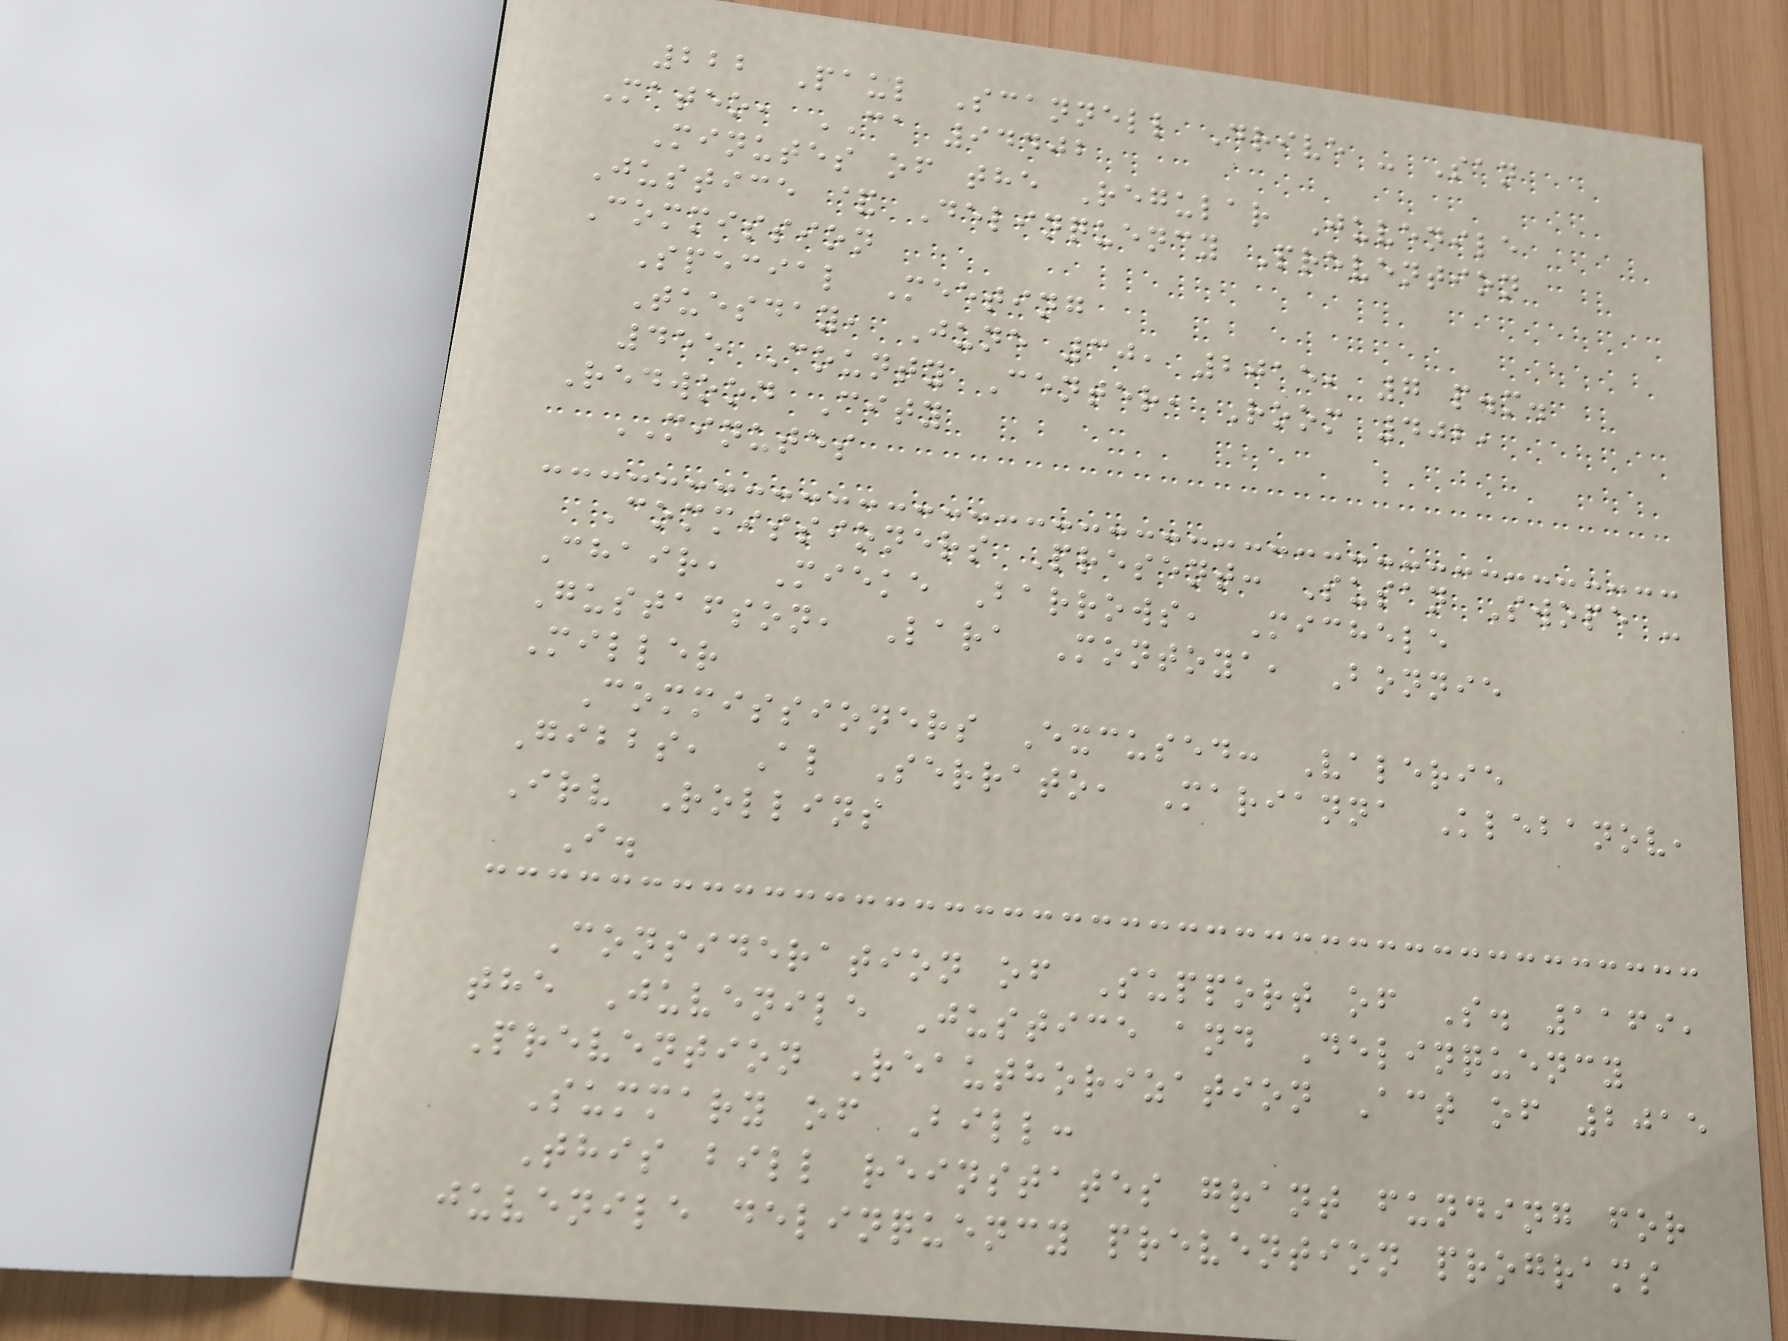222 Paul Scannell Drive - San
Mateo, CA 94402
Minutes of the Regular Juvenile
Justice & Delinquency Prevention
Commission
Special Meeting
Tuesday, June 30, 2015, 7 p.m.
455 County Center, Room 402,
Redwood City
MINUTES
Commissioners Present: Susan Swope -
Chair, Mieke Barrows, Michele
Gustafson, Lara Montoya, Bonnie
Miller
Commissioners Excused: Valerie
Gibbs, Al Serrato, Marianna Klebanov,
Irv Rollins
I.
Consideration of Support of S. 1169,
the Juvenile Justice and Delinquency
Prevention Reauthorization Act of 2015
Summary of Bill:
This bill reinstates grant funding for
juvenile delinquency prevention programs
